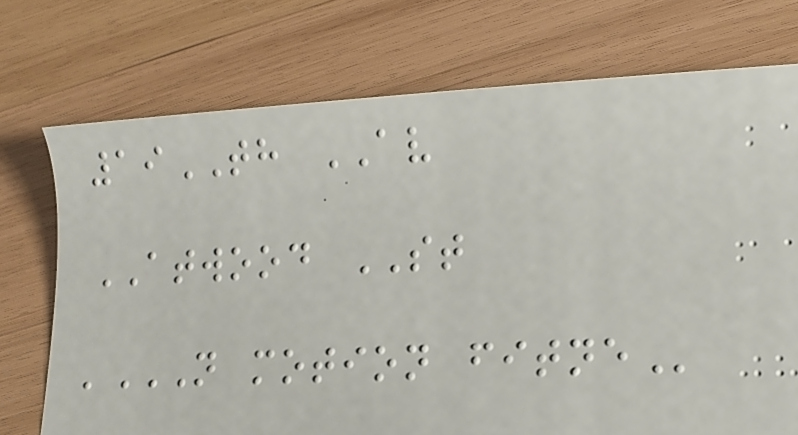19TH AV
ATWOOD ST
'N MOTION FITNE
